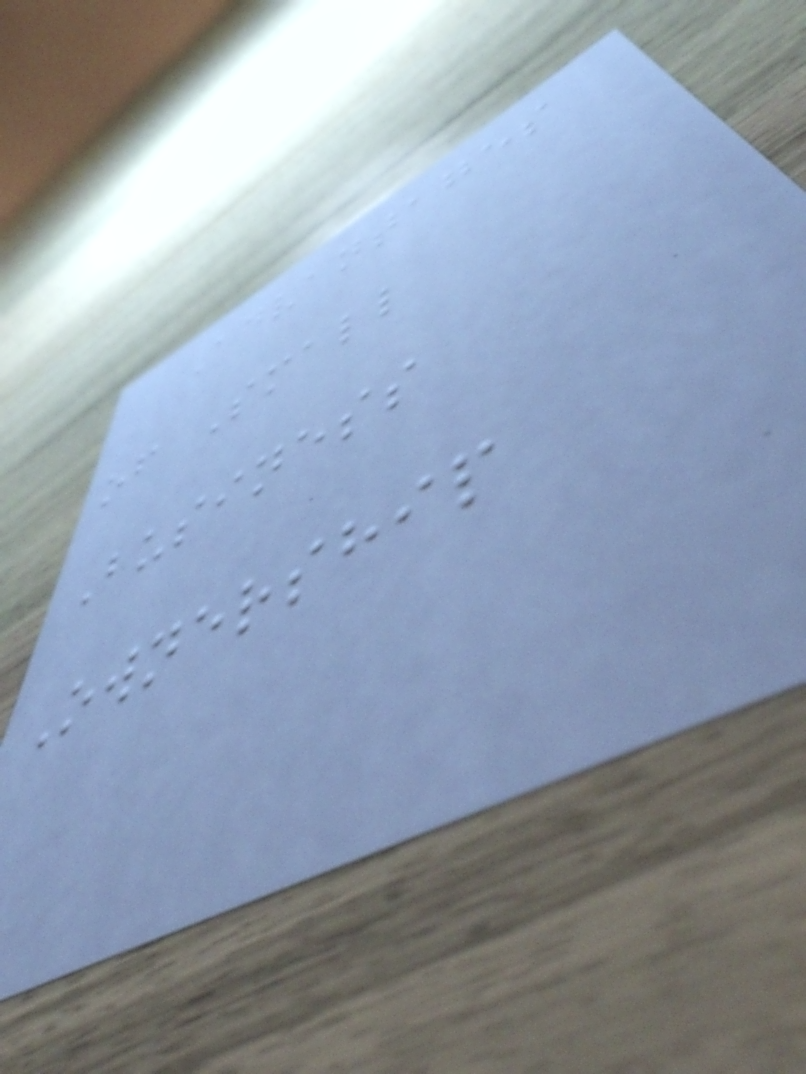Advantages
of Small
Business
Ownership
